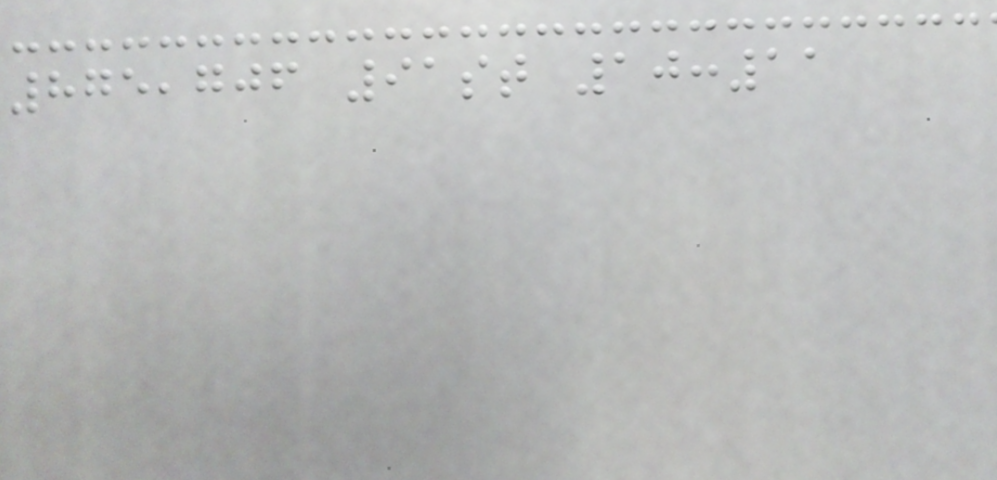875,706 91st 10:11
